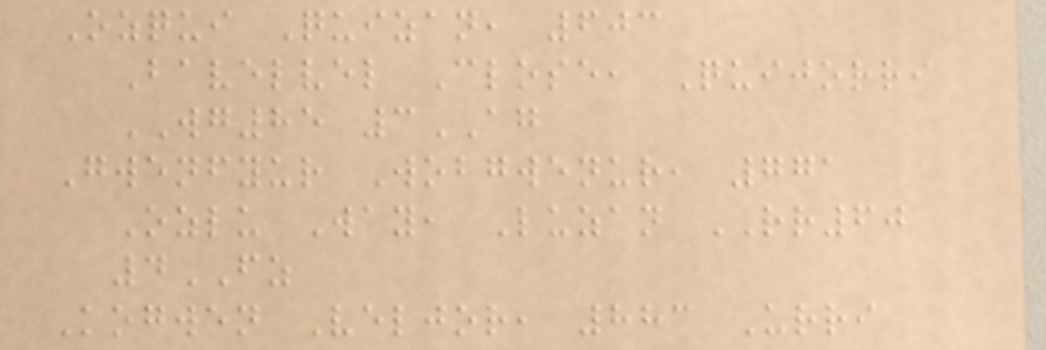Ozqui Quizan, 603
Bavelvel Close, Quijorri
WG85 3AG
Gwenfyur Wobgwenur, 771
Ozlu Way, Luzan RR60
4FZ
Kogwen Veljor, 883 Urri
